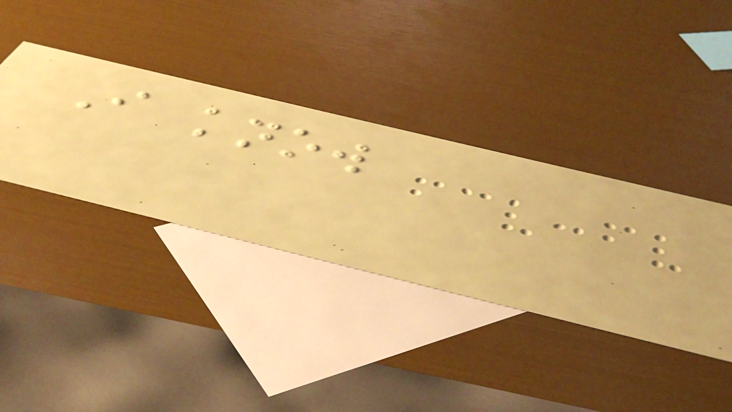I know
